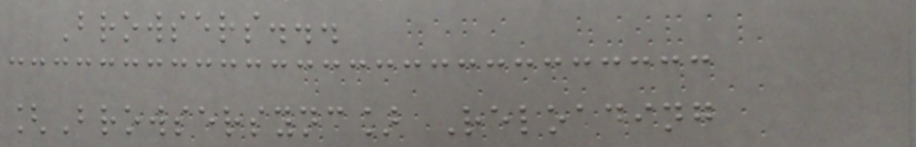Browsers...
[Browsersync] Reloading
